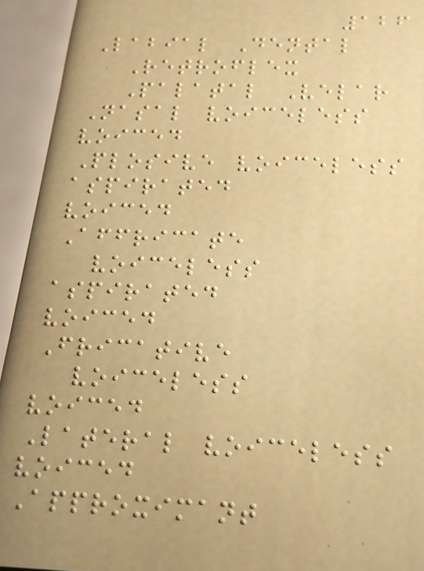126
Labial Dental
Retroflex
Palatal Velar
Nasal voiceless
voiced
Plosive voiceless
aspirated
voiced
Affricate
voiceless
aspirated
voiced
Fricative
voiceless
voiced
Lateral voiceless
voiced
Approximant
